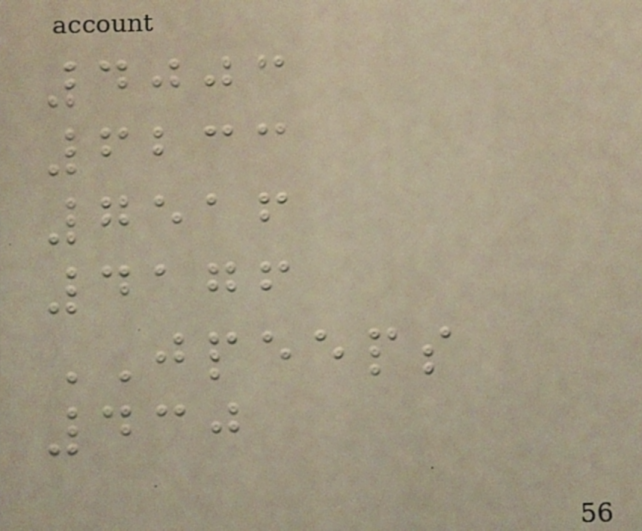4003
6233
7516
4176
JPEEPS
430
